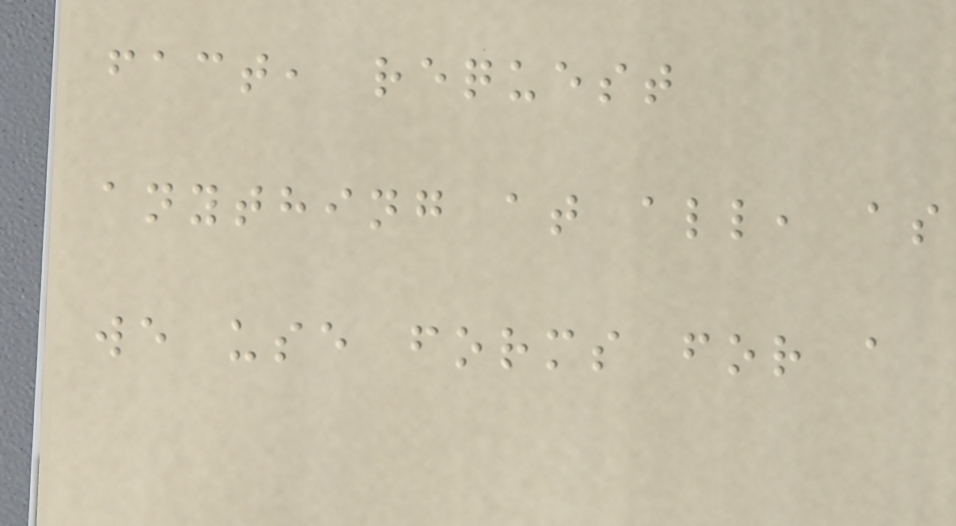fact, request
anything at all, as
we use forms for a
